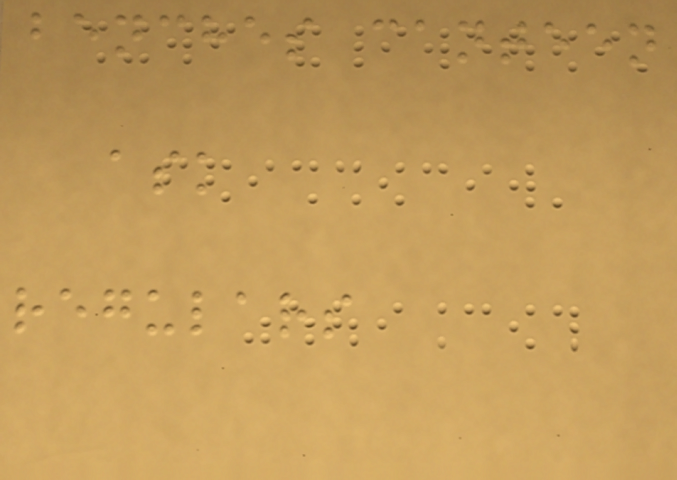benches canteen
ask
regulars
